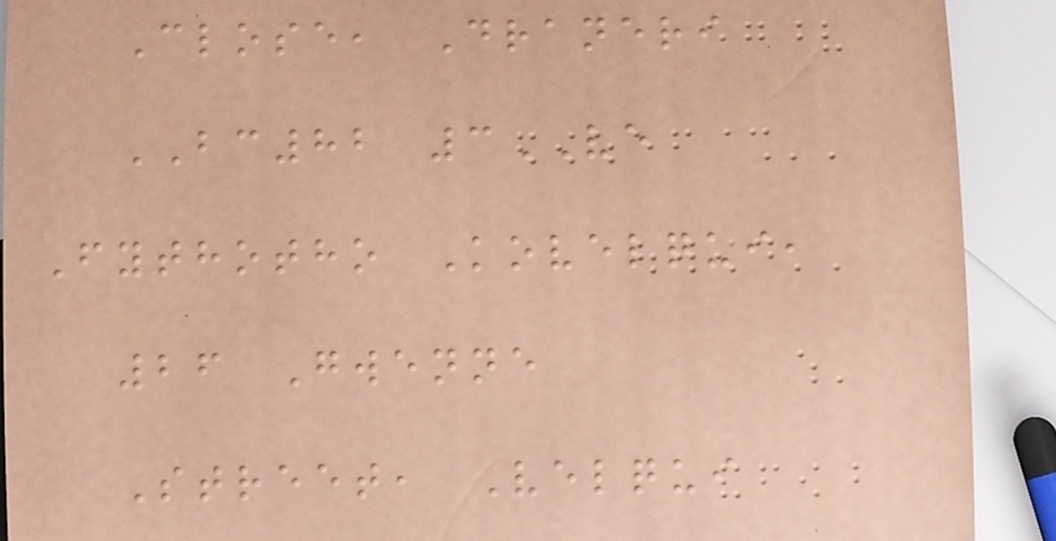Close, Draneri
BC82 3VE
Fythotho Kovelqui,
26 Gwenne
Street, Velqui
